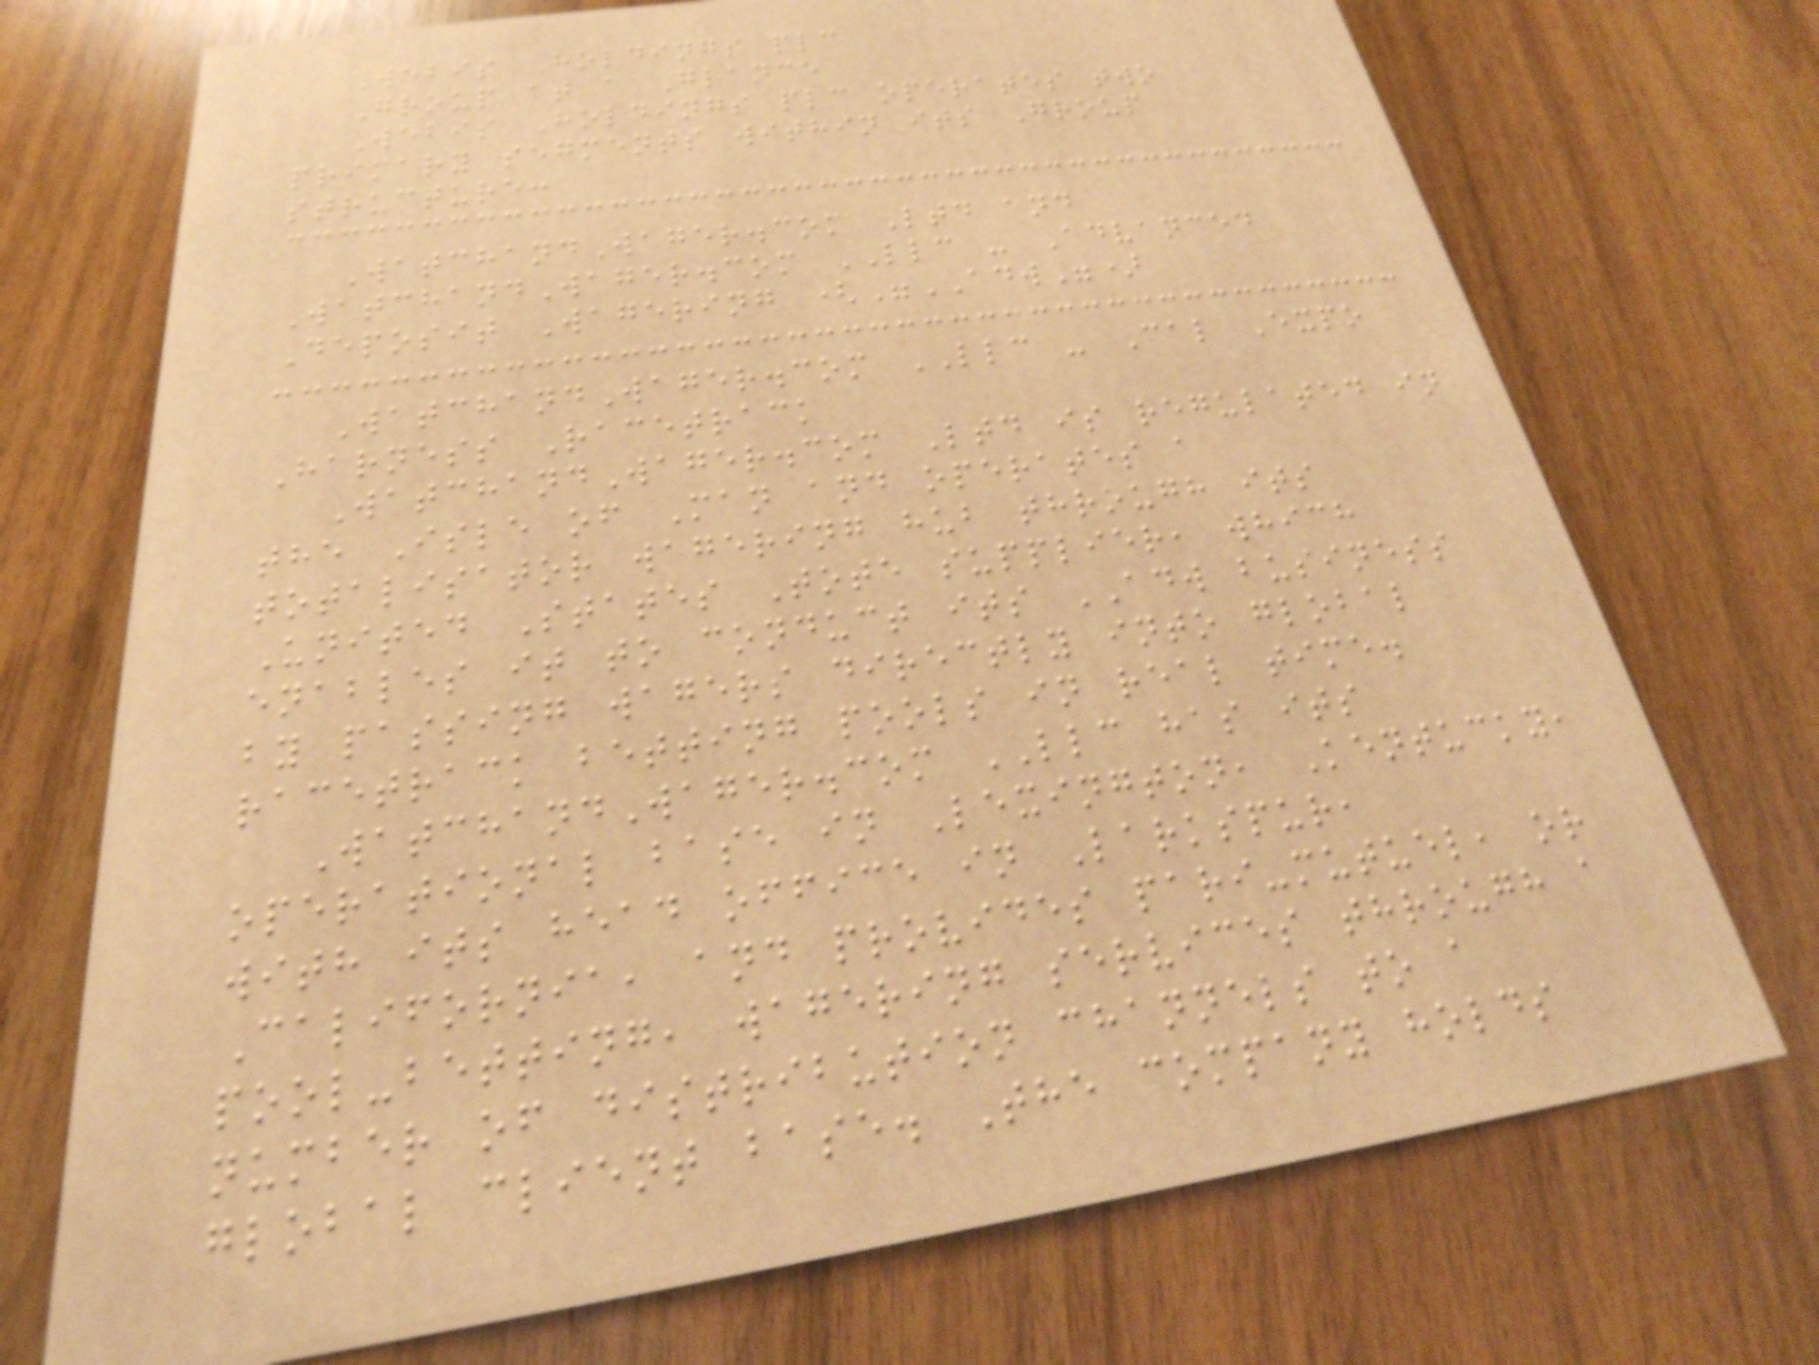Webis Holdings plc
Group at a Glance
Webis Holdings plc operates two
primary segments within its Group
structure:
WatchandWager.com Ltd and
WatchandWager.com LLC - Advanced
Deposit Wagering ("ADW")
WatchandWager.com LLC - Cal Expo
Harness Racetrack
WatchandWager.com Ltd is regulated in
the Isle of Man and operates a
totalisator wagering hub through its
United States Tote supplier, which
enables it to conduct its ADW business
by passing wagers directly into global
racetrack betting pools in real time.
WatchandWager.com LLC has its
operational base in Lexington, Kentucky,
with its head office in Larkspur,
California, and provides pari-mutuel, or
pool-betting, wagering services through a
number of distribution channels to a
global client base. The company holds
